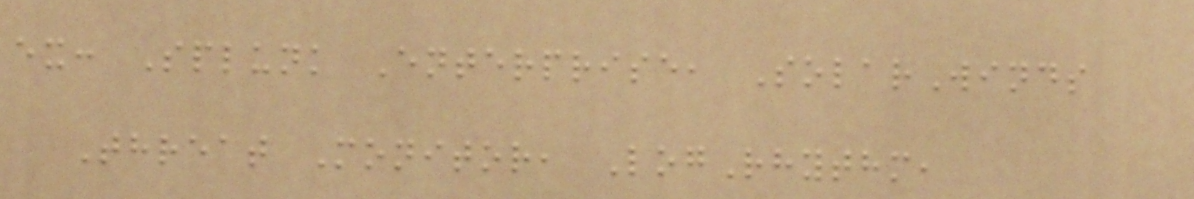ex: Splunk Enterprise, SolarWinds
Threat Monitor, LogRhythm,
